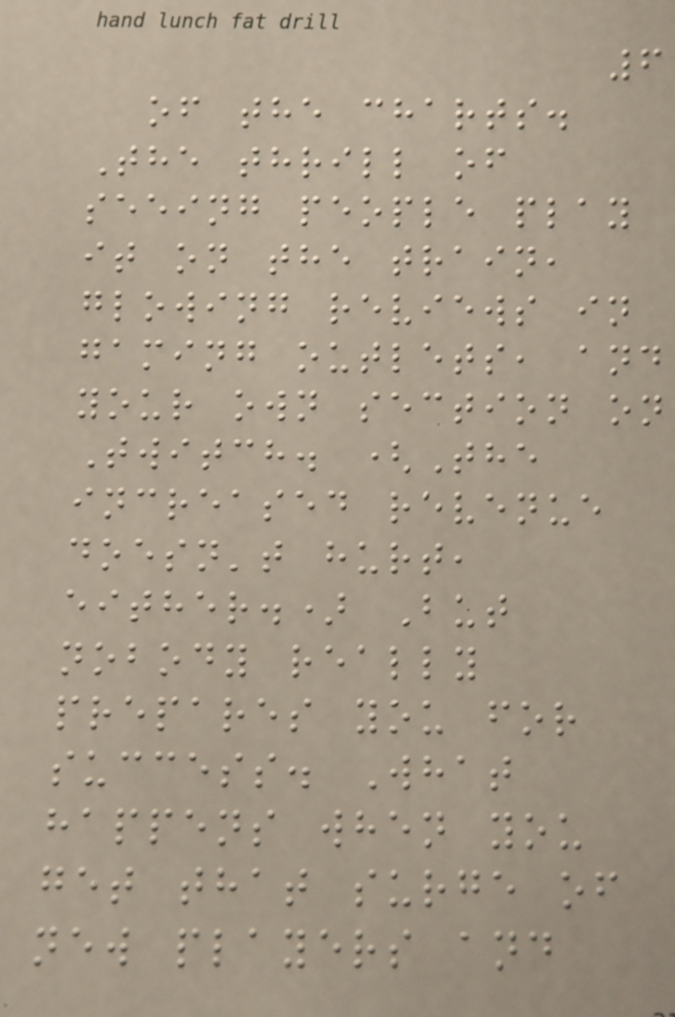6
of the charts.
The thrill of
seeing people play
it on the train,
glowing reviews in
gaming outlets, and
your own section on
Twitch. (The
increased revenue
doesn't hurt,
either.) But
nobody really
prepares you for
success. What
happens when you
get that surge of
new players and
